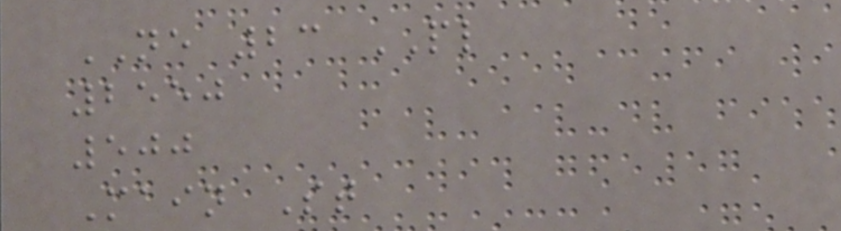NE 23 PL
2550
500
Main St
